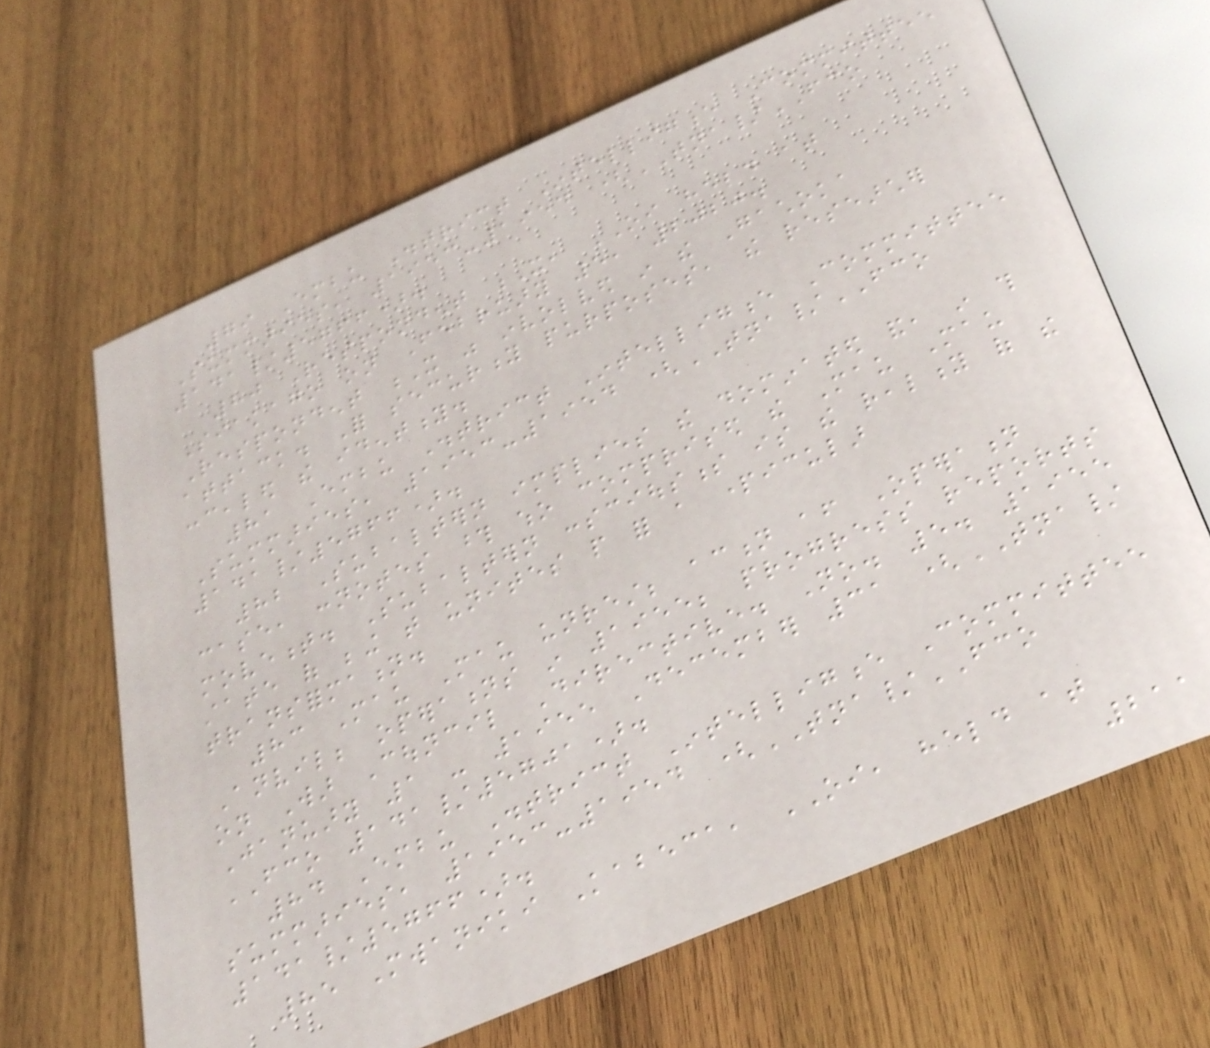79 Embu District Intelligence Committee
Summaries, 1953-1954 (TNA/FCO
141/5766).
80 Respondent X, OI held at
Siakago on February 5, 2020.
Respondent X was involved in the Gachoka
attack. For security purposes, the researcher
concealed the identity.
81 Embu District Intelligence Committee
Summaries, 1953-1954 (TNA/FCO
141/5766).
82 Subaltern implies the dominated and, in this
case, connotes those who comprised the Mau Mau
movement. Subaltern consciousness is the reality of the
state of being that unites people for a particular
transformation.
83 Mau Mau unrest; action after Operation
Anvil; operations in 1955; progress reports
on War Council Directive. No. 5. 1955
January 1 - 1955 December 31 (TNA/
FCO 141/5701).
84 Embu District Intelligence Committee
summaries, 1953-1954 (TNA/FCO
141/5766).
85 Mwaniki Kabeca, OI, held at
211
